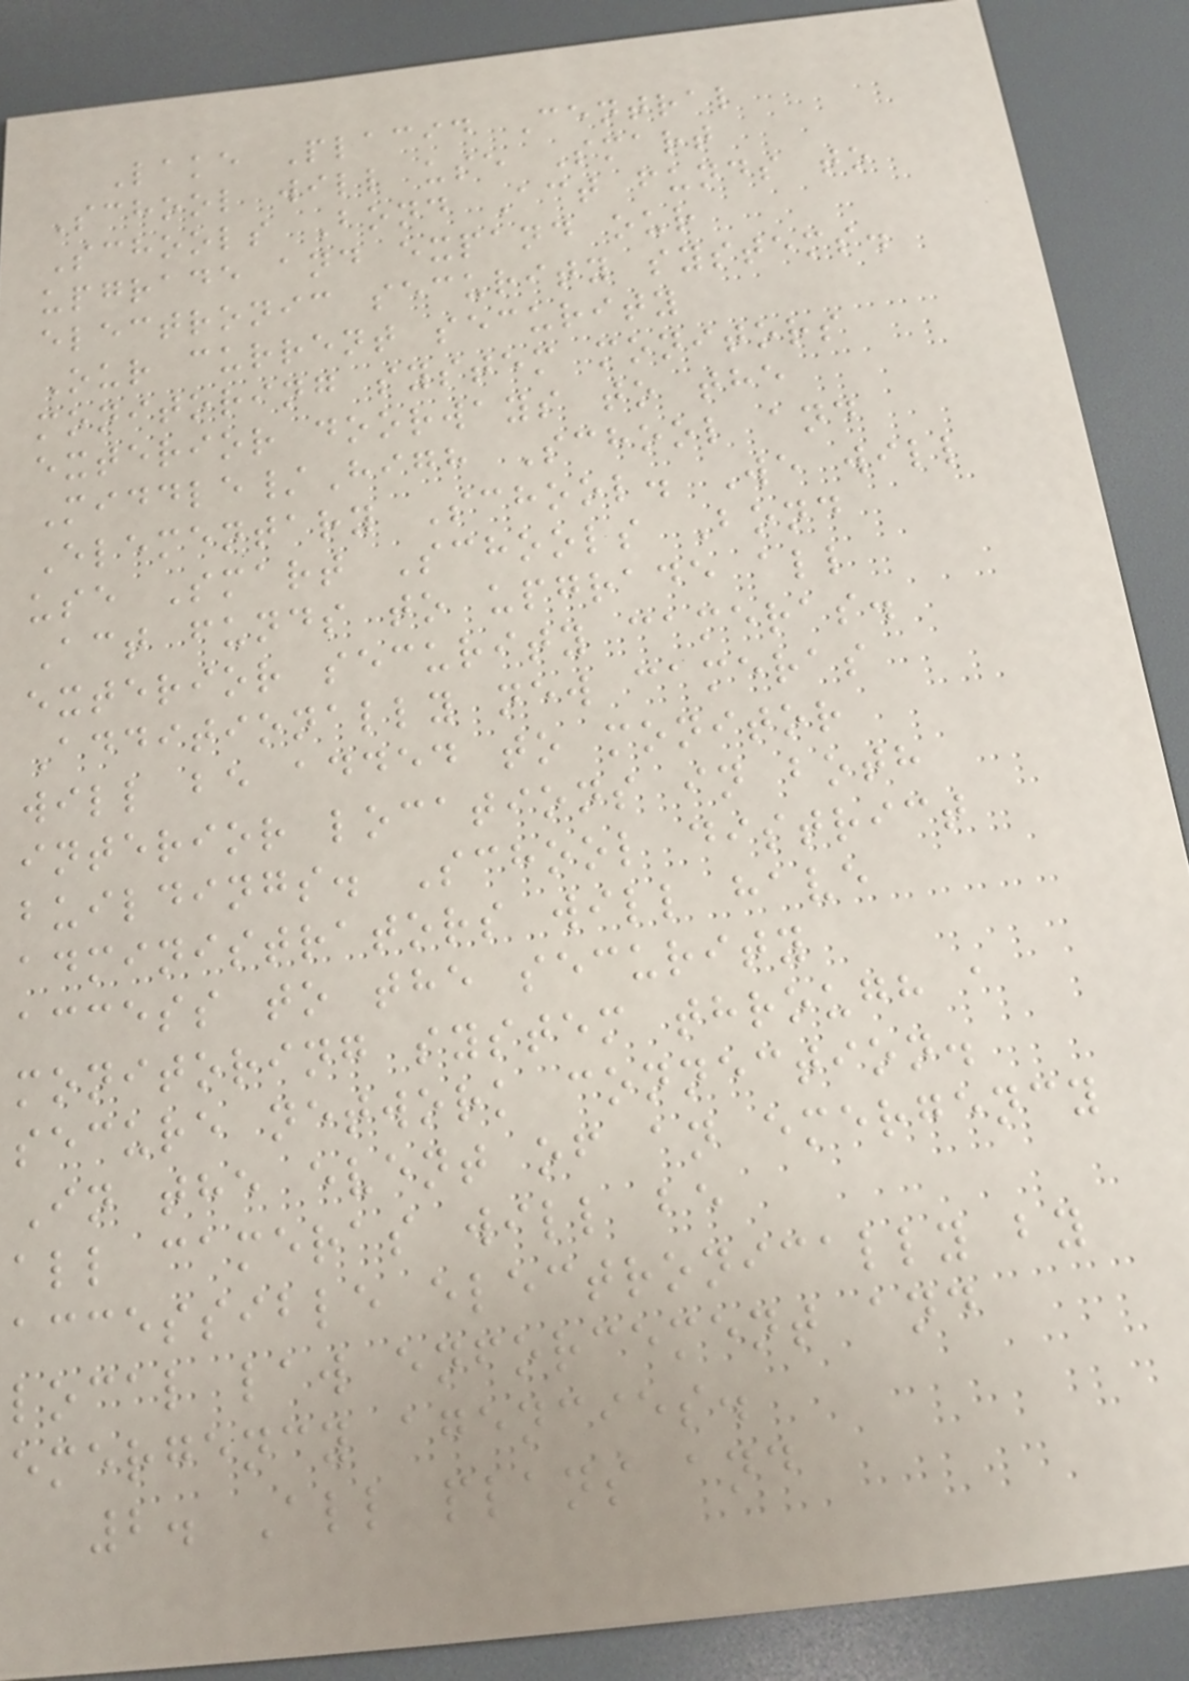Lake Placid Central
School will use Smart
Schools Bond Act funds to
upgrade and expand our
electronic security systems.
Our current security
monitoring system monitors
exterior doorways to the
Middle/High School and
Elementary School. We will
use Smart Schools Bond
Act funds to upgrade all
exterior security cameras.
Additionally new cameras
will be added to monitor
interior locations in both
buildings. School district
administrators will have
access to the security
monitoring system through a
secure network connection.
In the event of an emergency
all cameras will be
accessible electronically by
local law enforcement and
emergency agencies.
2. All plans and
